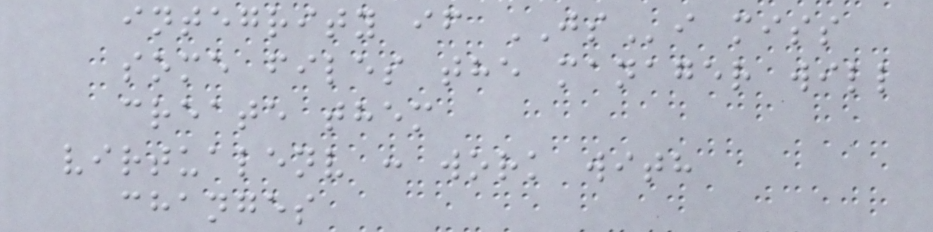integrity if JSi miss
some files the manager will
create them
virtualenv : work with
changes
